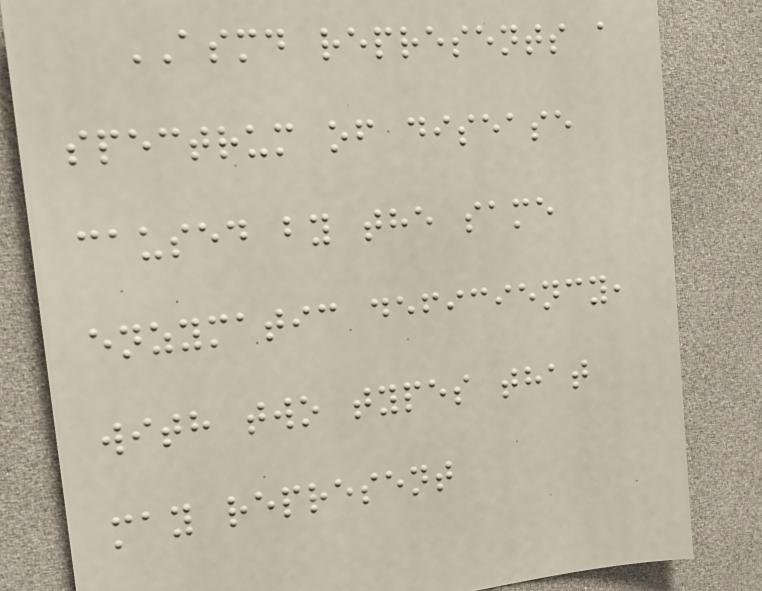ASMD represents a
spectrum of disease
caused by the same
enzymatic deficiency,
with two types that
may represent
